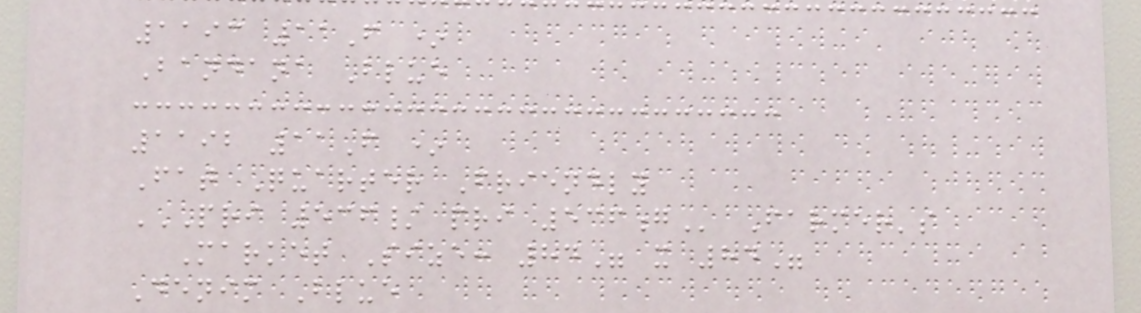1193 11F *
Bandana Blue
1192 11F *
Fat Quarter Friendly
PRI 536/ PRI 536G Farmer's
Market Size: 84" x 84"
Denim Blue
